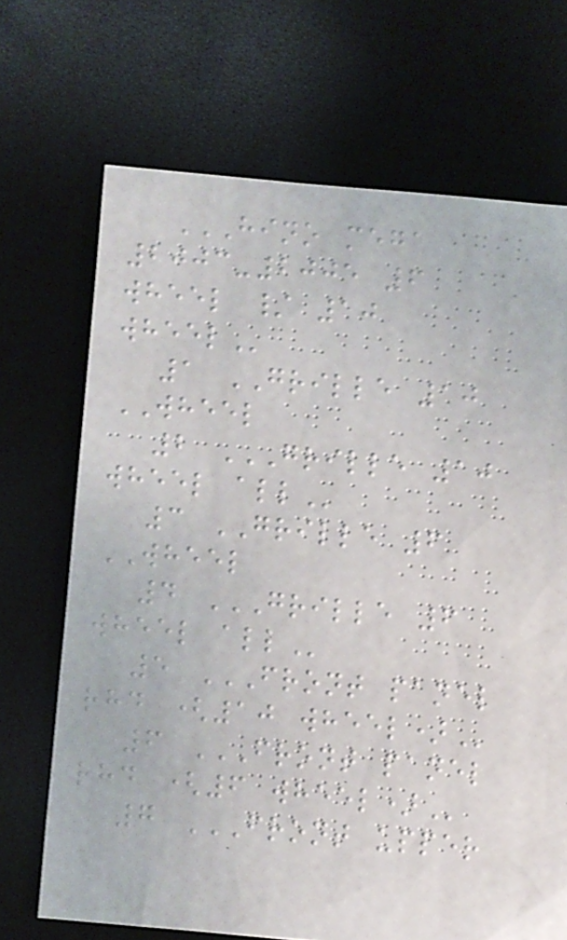HINO MEGA
2003-2005 6
WHEEL / 10
WHEEL
1 GRILLE 10
WHEEL
2 GRILLE 10
WHEEL ALL
3 GRILLE 6
WHEEL
4 GRILLE 6
WHEEL ALL
5 FRONT PANEL
RHD (10 WHEEL)
6 FRONT PANEL
RHD (6 WHEEL)
7 FRONT UPPER
